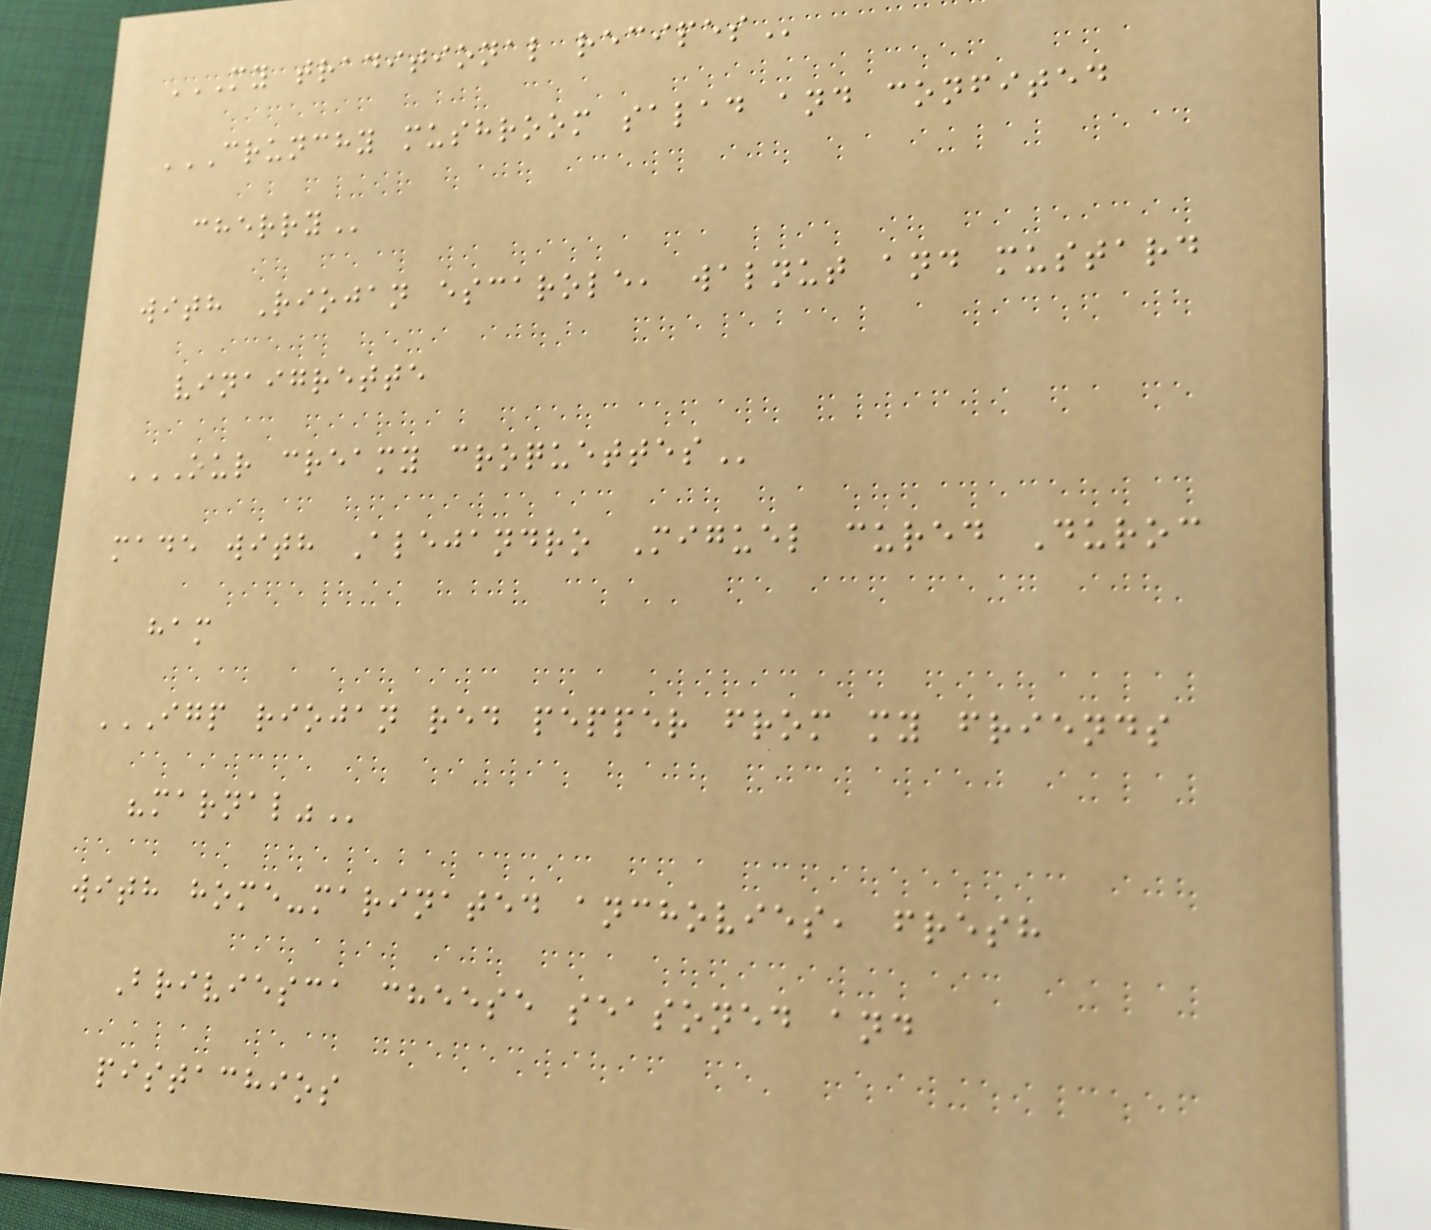MY TRADITIONAL RECIPES
CRUNCHY MUSHROOM SALAD AND CONFITED
CHERRY
with Riojan escarole, walnut and mustard
vinaigrette
OUR CREAMY CROQUETTES
made with Alejandro Miguel cured Duroc
ham
IGP RIOJAN RED PEPPER FROM MY FRIENDS
"MARNAL"
with home-marinated anchovies, fresh
Briviesca cheese seasoned and
pistachios
